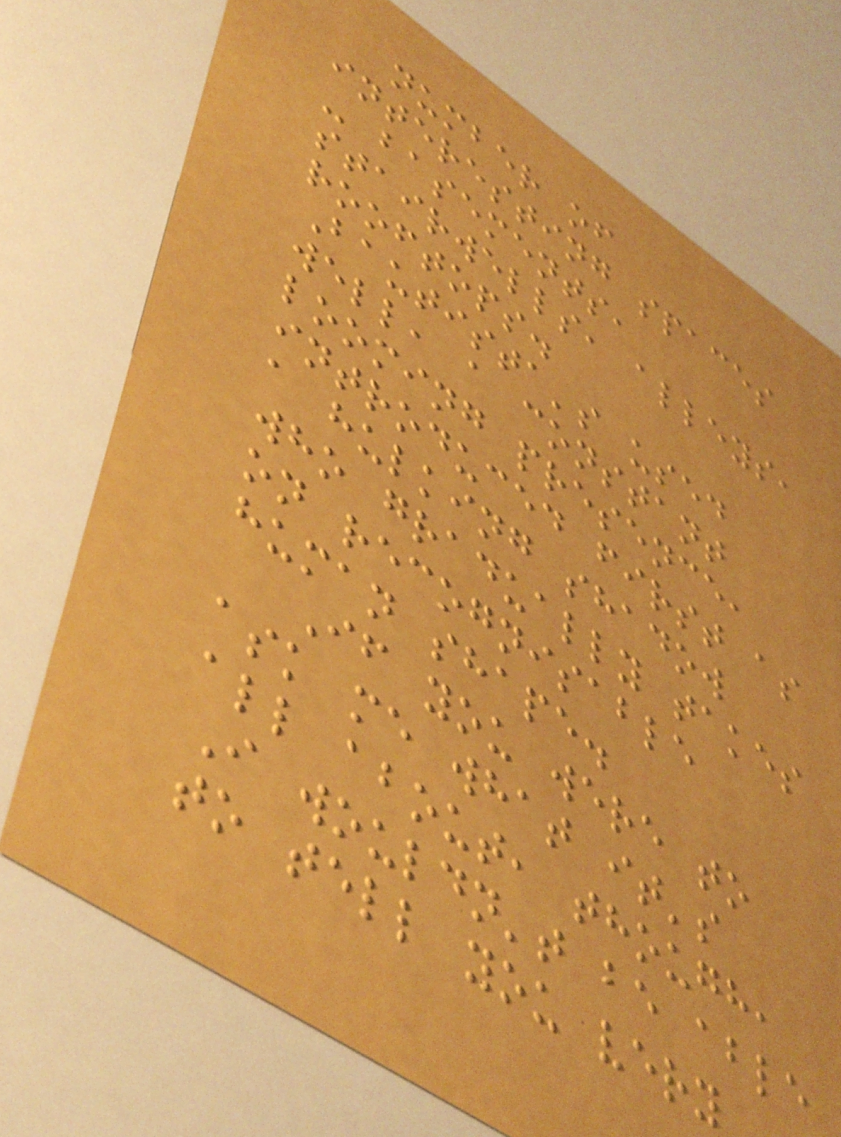number of
interesting spaces
- basements,
stairwells, alleys,
rooftops.
Bautista's used
well, a constant
looming presence,
introduced first as
a hulking shadow
who gradually takes
on recognisable
human shape.
If you were to
ask me what it's
all about, though,
I wouldn't be able
to tell you very
